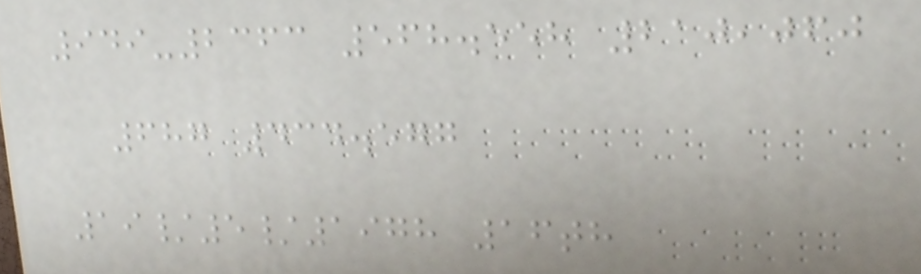949-2363 568.558 210,060
687 434.577
19/5/1978 16th
